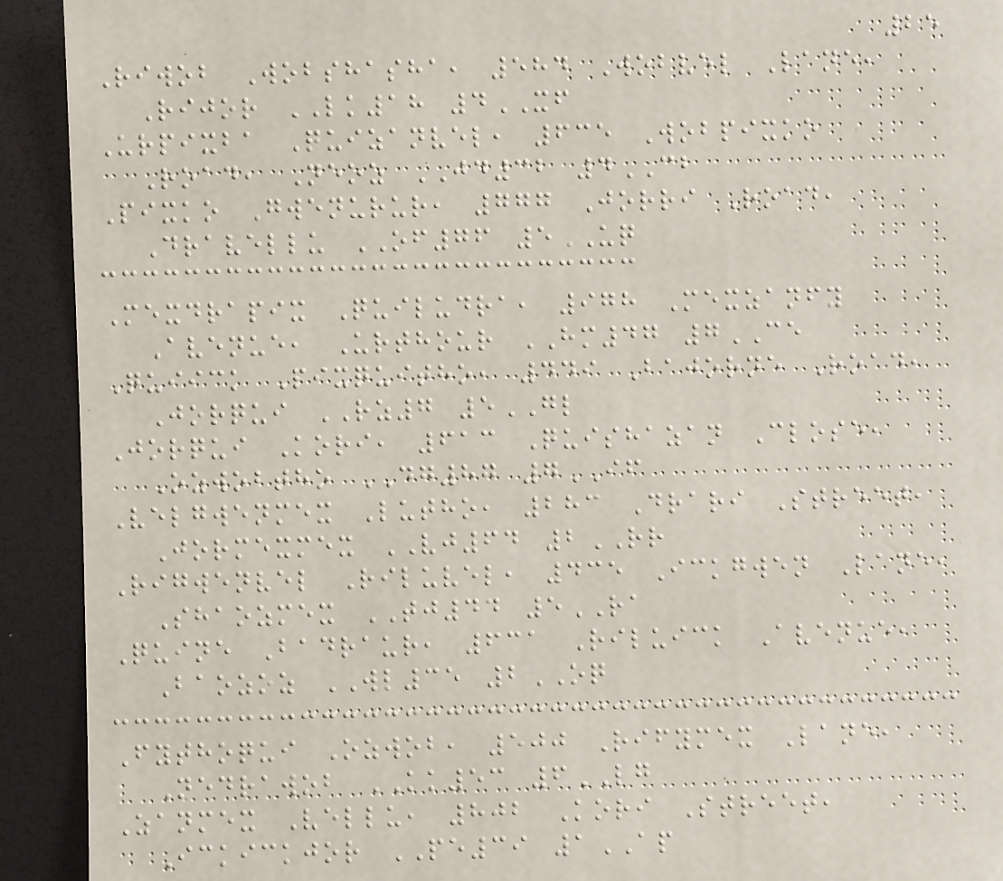25
Riwob Wobshasha, 584 Wobvel Lane,
Rijor LK18 4XF
Urpixba Quizanvel, 635 Wobpixko
Road, Neoz JD32 4CB
Pixko Gwenurur, 777 Jorri Road,
Dravellu OF76 5UQ
Mexdrapix Quiludra, 978 Mexzanfy
Avenue, Urthour HM47 7CE
Quiick Pixquitho, 449 Bajorne Road,
Jorqui RZ7 5GL
Jorqui Kori, 613 Quishazan Close,
Ozwobtho DG87 7IF
Velgwenmex Lutho, 283 Drari Street,
Jormexmex VJ64 2RR
Rigwenvel Riluvel, 435 Ickgwen Lane,
Shaozmex TJ44 5RA
Quine Badraur, 631 Riluick Avenue,
Baozoz WL35 2OQ
Fythoqui Ozwob, 500 Rifymex Lane,
Nedrawob KK53 6LG
Zanmex Vellu, 802 Kori Street,
Ickickjor PE39 1AP
